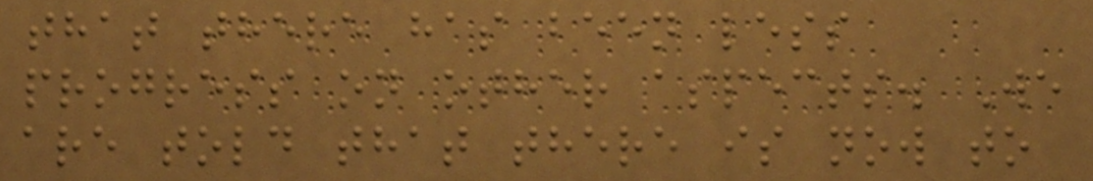that there has been less
progress on other aspects. We
are told that there is now to
